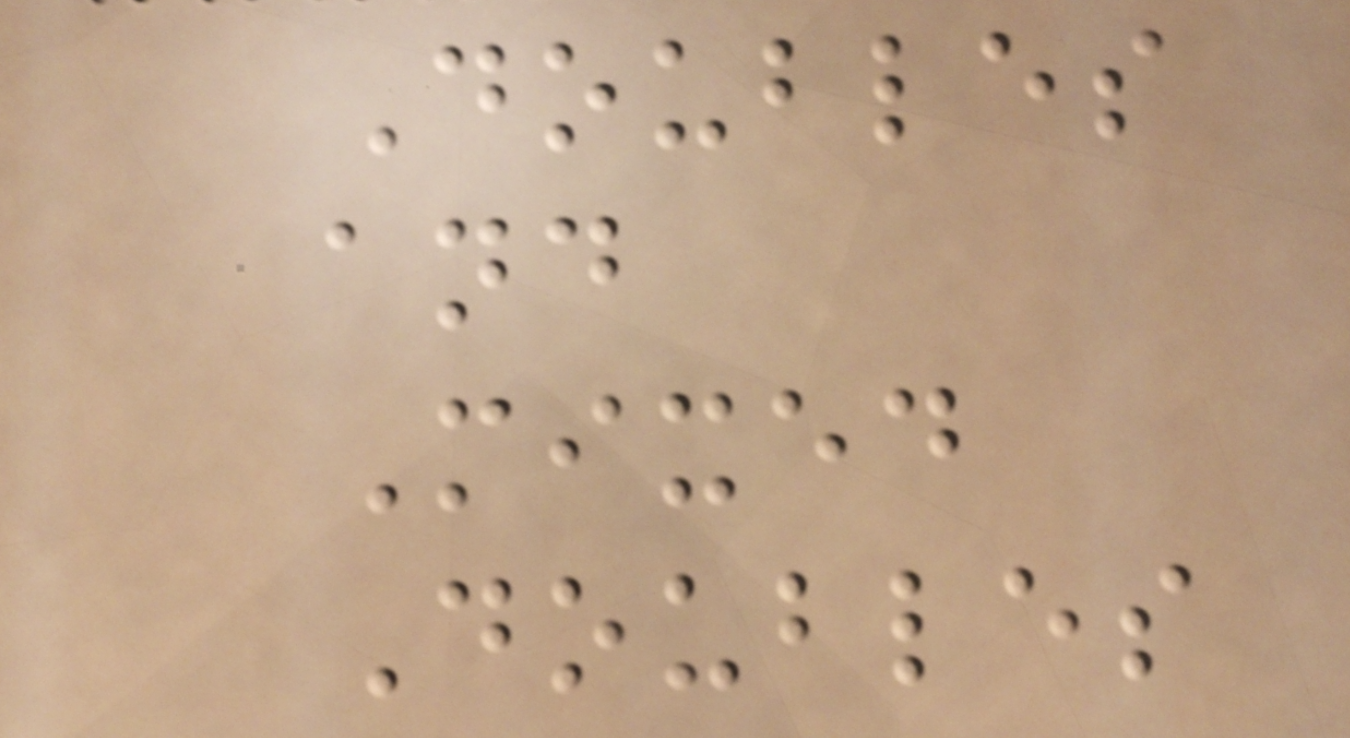Doubles
and
Mixed
Doubles
